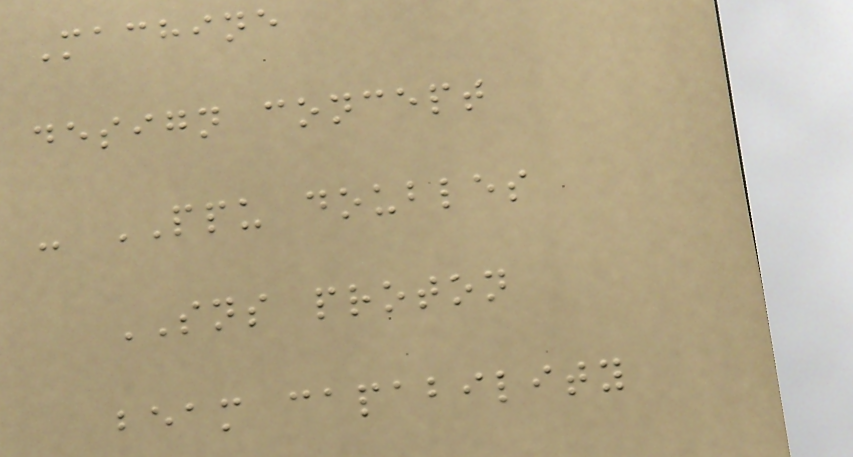Machine
design concept
- PPU doubles
SNS proton
beam capability
